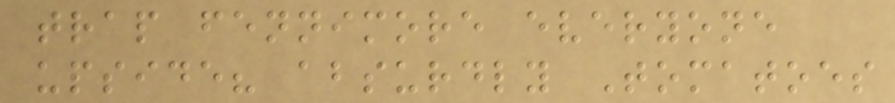trap fennimore everyone
upside? absurdly Tomatoes
